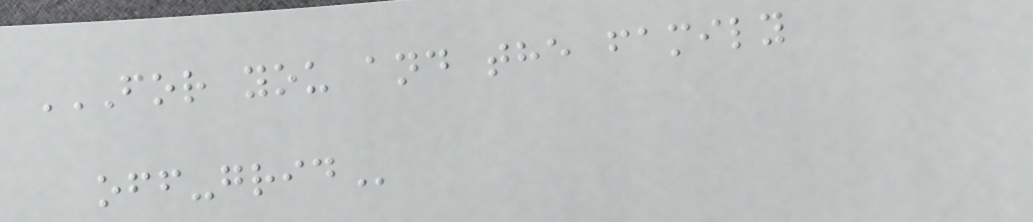FOR YOU AND THE FAMILY
OFF-GRID
